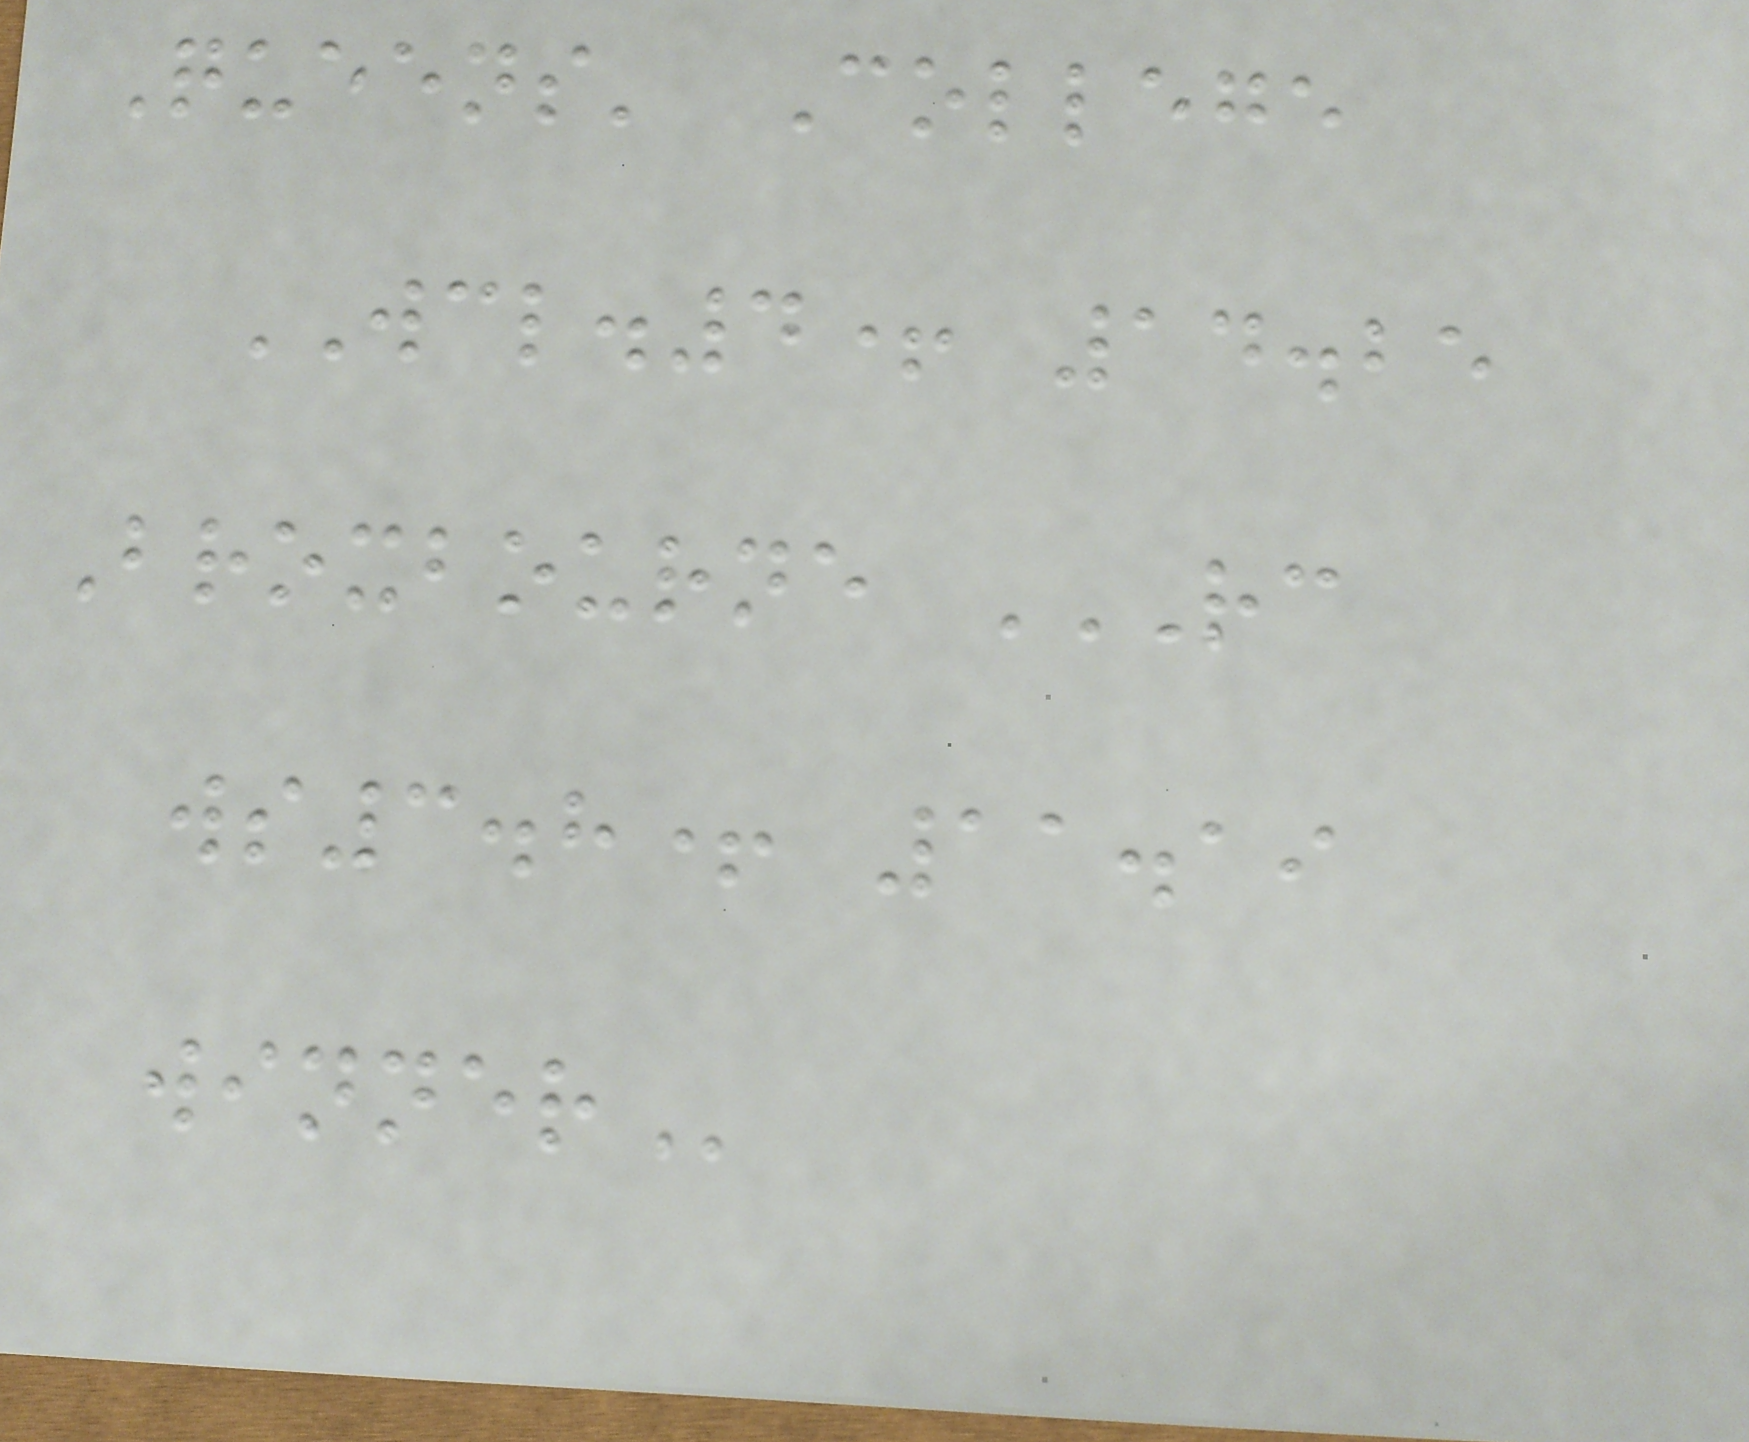Queens' College
WCL.4+ 14.25
Broxbourne RC
WS3.8+ 11.19
WINNER
